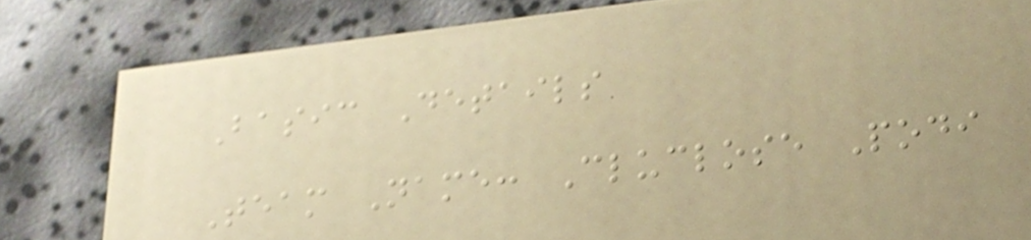Basic Details
Team Name: Cluclose Podi
